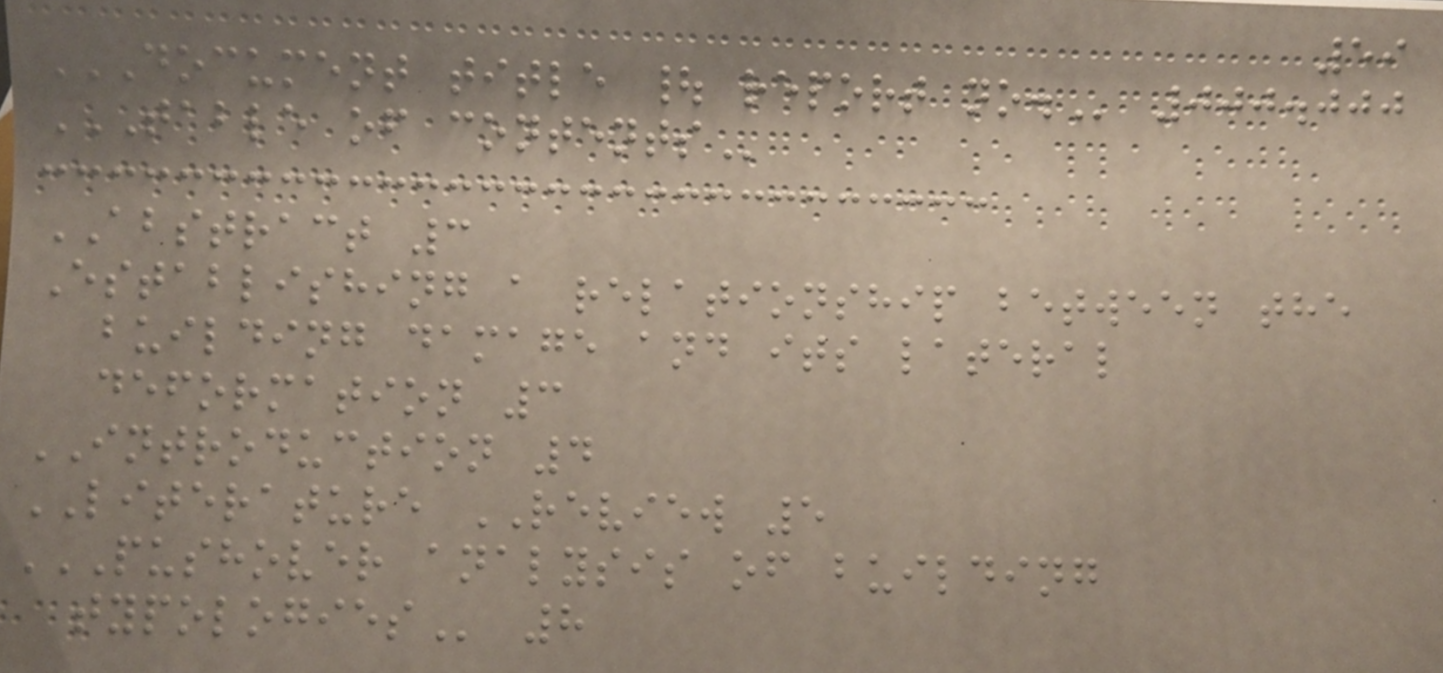59
DOCUMENT TITLE | REPORT NO. 000.000
TABLE OF CONTENTS
ABSTRACT 3
Establishing a relationship between the
building damage and its lateral
deformation 3
INTRODUCTION 4
LITERATURE REVIEW 5
PUSHOVER ANALYSIS OF BUILDING
TYPOLOGIES 8
